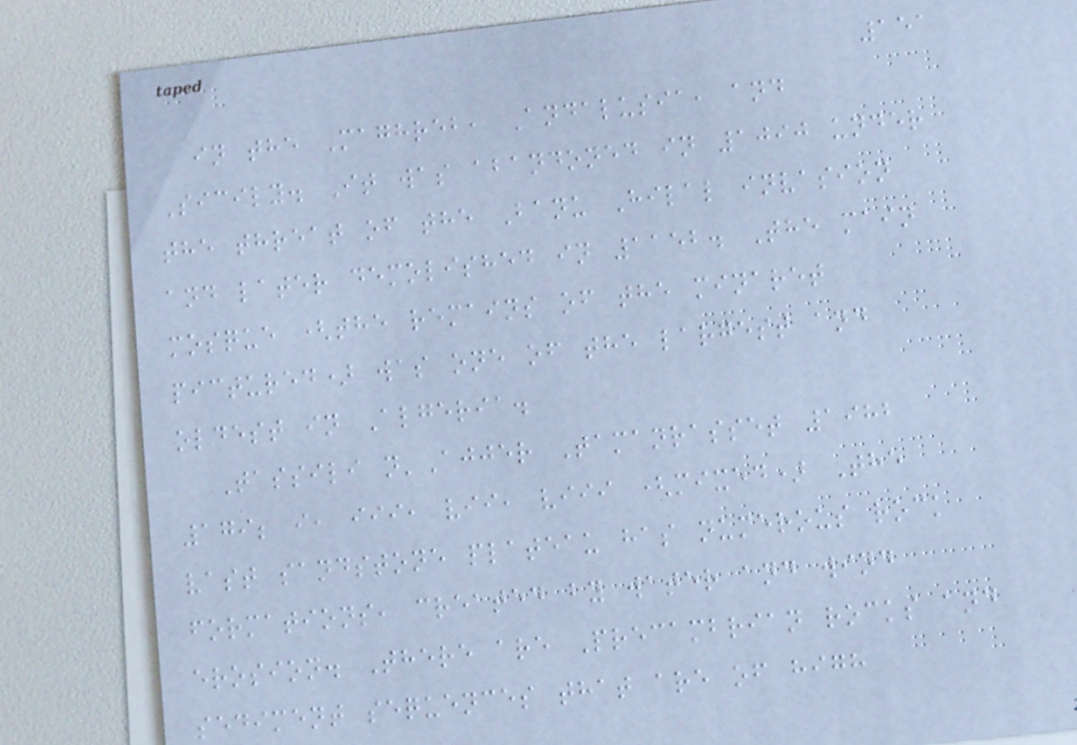151
in the Maghreb, Andalusia, and
Sicily. It was abandoned in 1090 under
the threat of the Banu Hilal invasion
and later demolished in 1152. The main
mosque (the remains of the minaret
pictured) was one of the largest and
oldest in Algeria.
Tassili n'Ajjer Tamanrasset 1982
179; i, iii, vii, viii (mixed) The
vast sandstone plateau has numerous rock
formations, created by water and wind
erosion. There are Precambrian rocks and
sediment sequences that are of high
